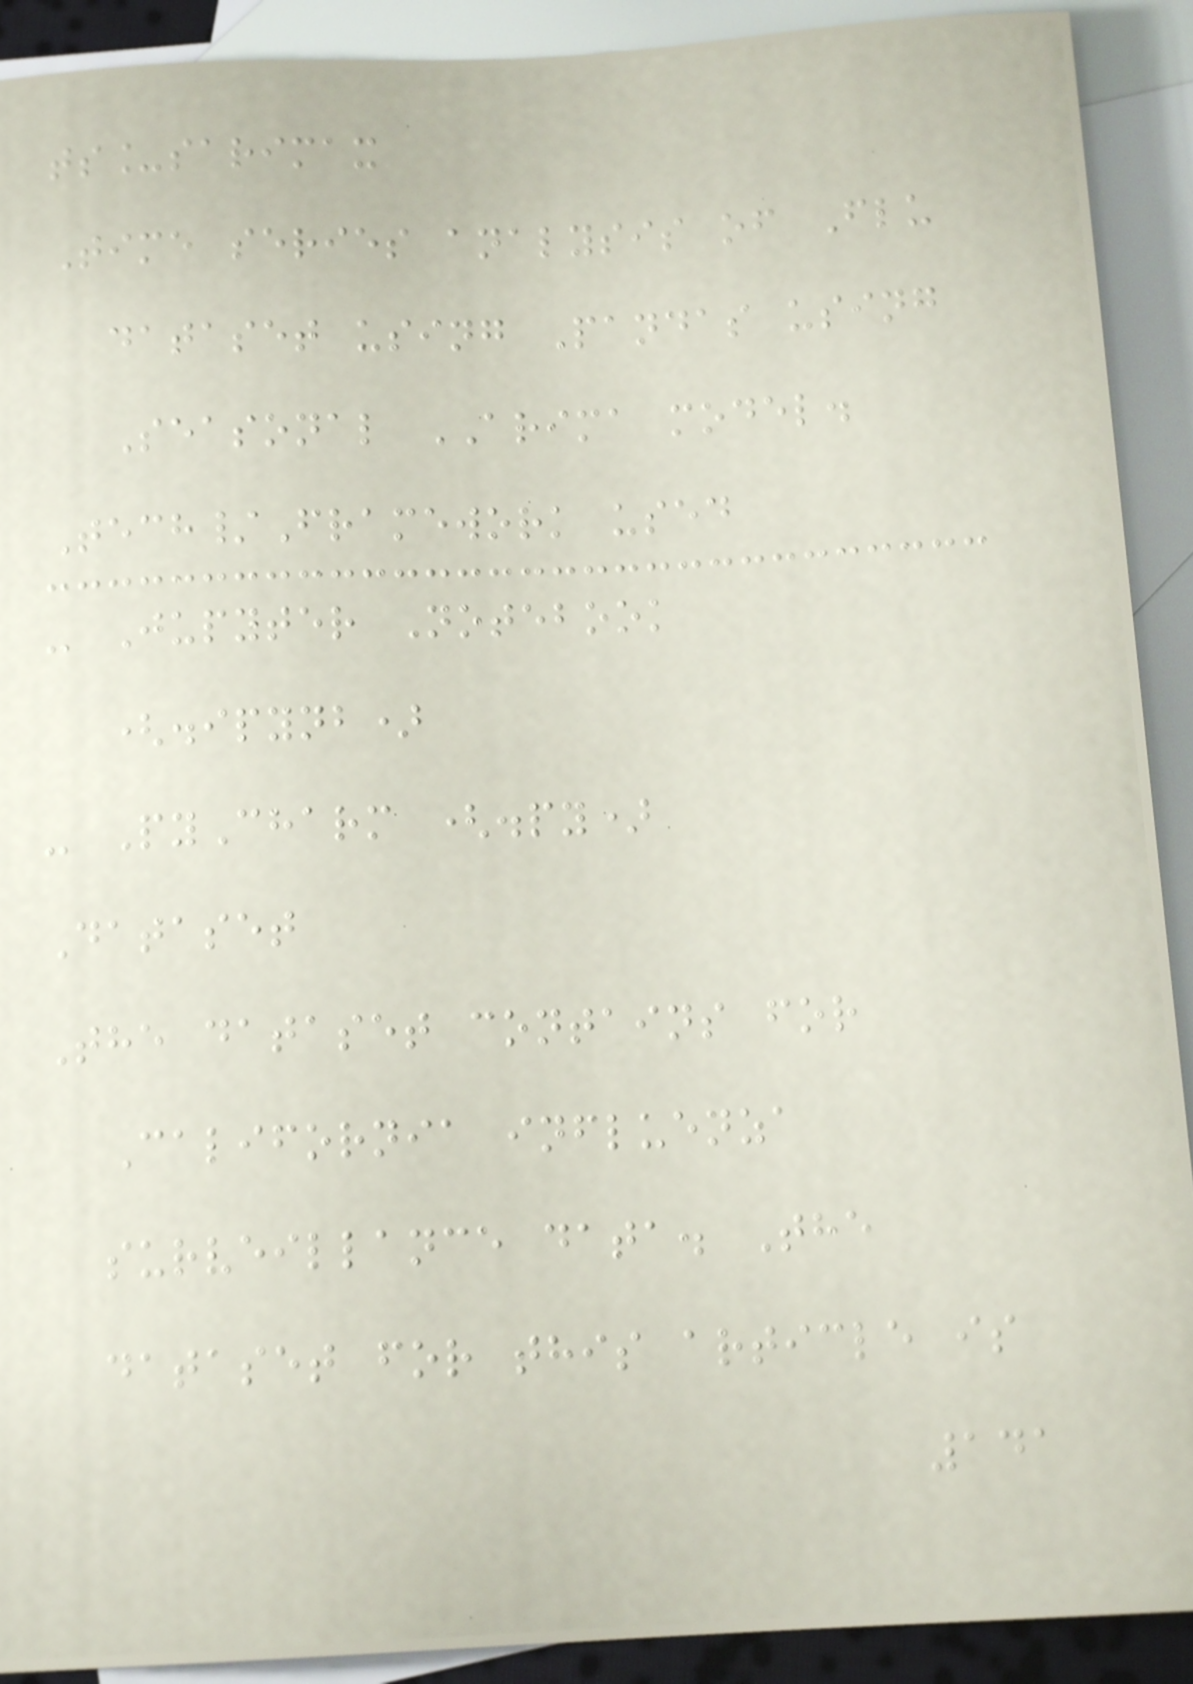ts_sarimax
Time series analysis of Flu
dataset using Pandas using
Seasonal ARIMA model.
Tech/Framework used
- Jupyter Notebook
(.ipynb)
- PyCharm (.py)
Dataset
The dataset contains for
California influenza
surveillance data. The
dataset for this article is
141
